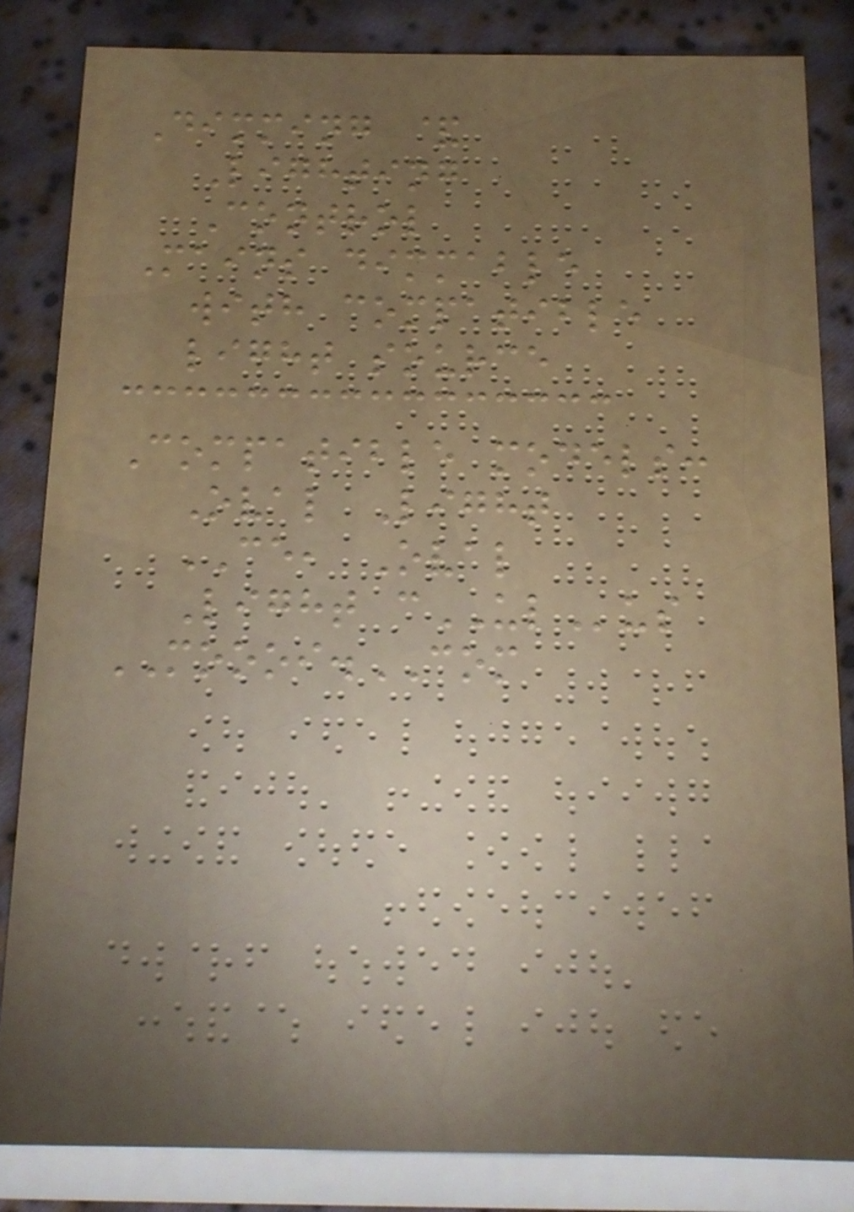Dimming &
Lighting
Control
Mains dimmable
with compatible
light source
Compatible models:
Oval Light
CE, Oval
Light cULus
MOOOI.COM
